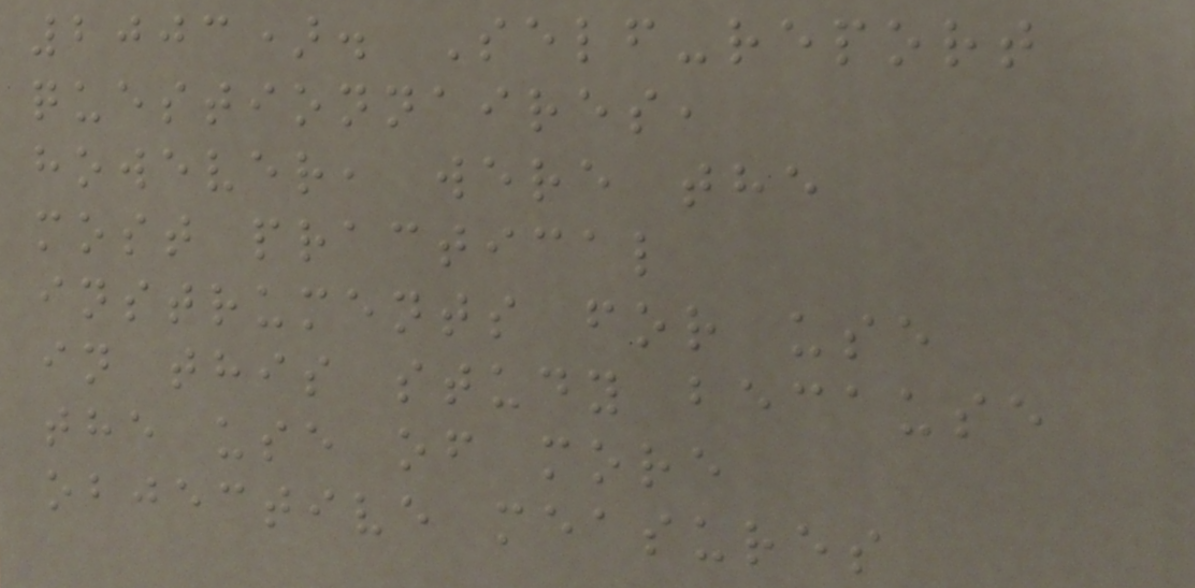2003). Self-report
questionnaires,
however, were the
most practical
instruments for use
in this study because
the use of more
objective measures
